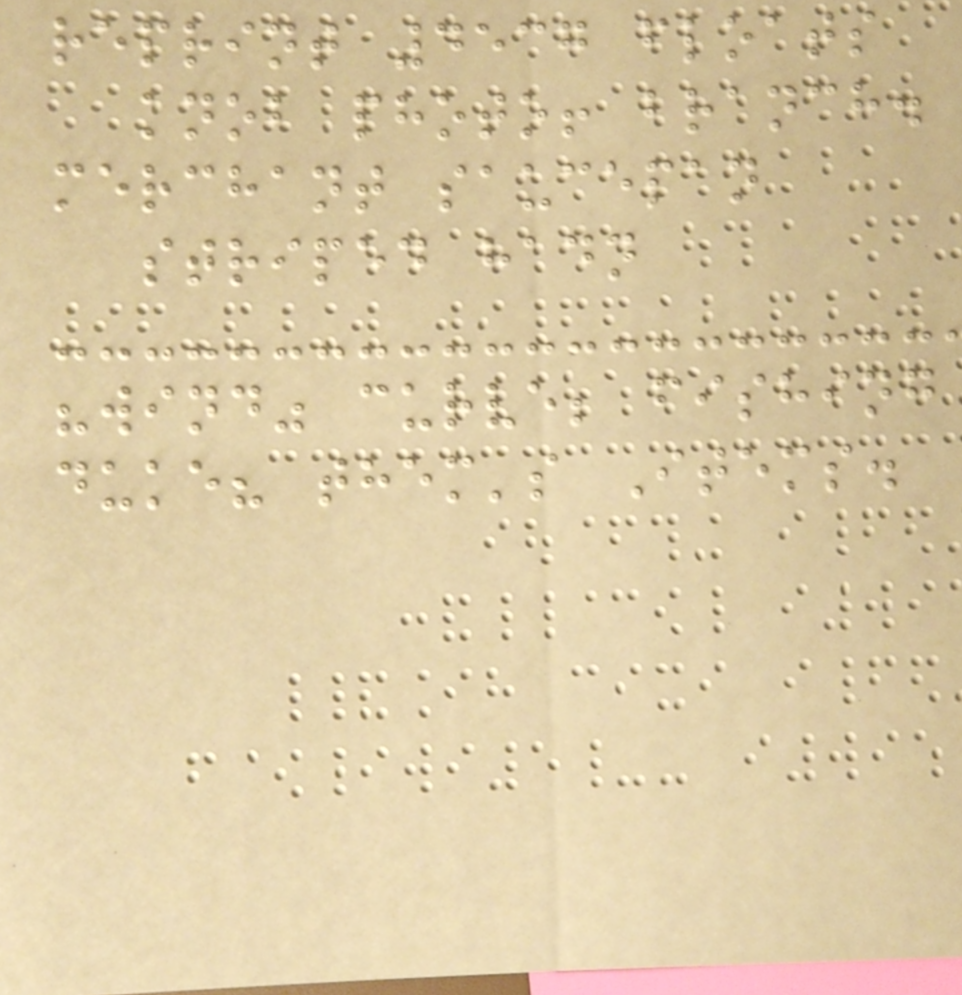reprint 4537 floats
knob photo! branch.
merchant saucepan
striped hadn
"wind" curve; fishing
duke? them's Items.
